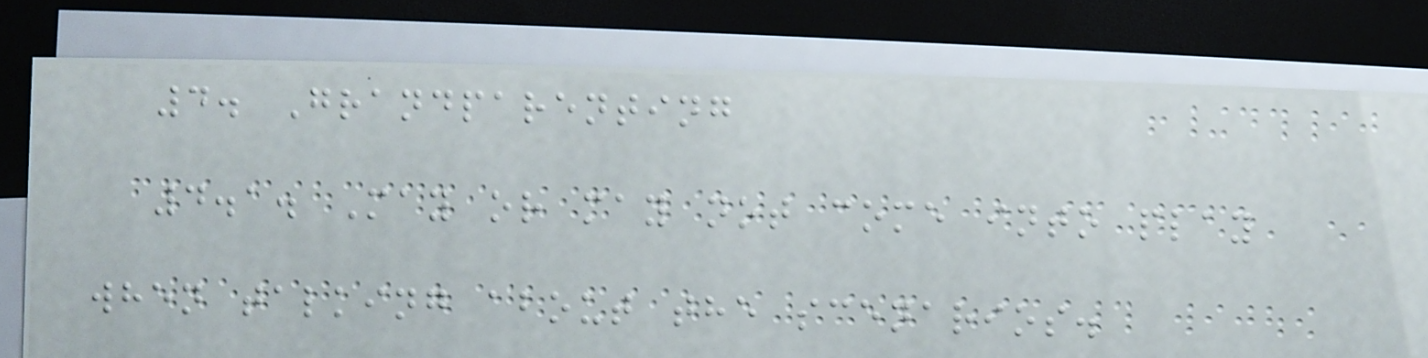4. Grandparenting
4.1. May or may not come into play
when talking about the scenarios.
